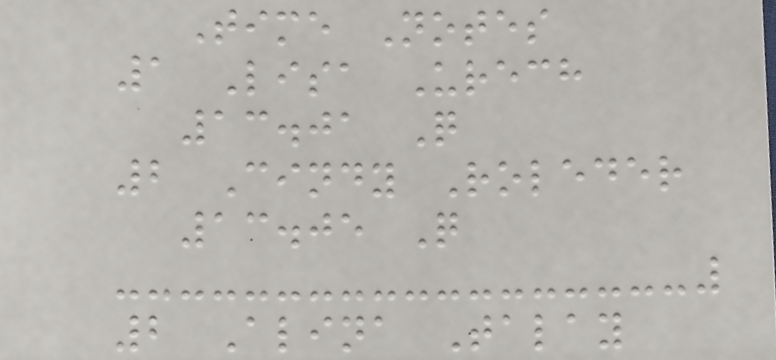Time Notes
1 Lisa Urech
13.01 Q
2 Cindy Roleder
13.05 Q
2 Alina Talay
